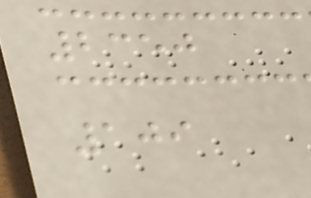2350
109
